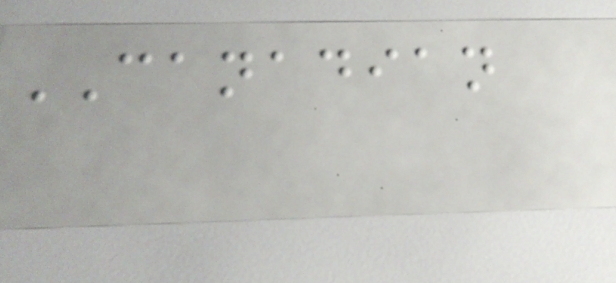CANADIAN
